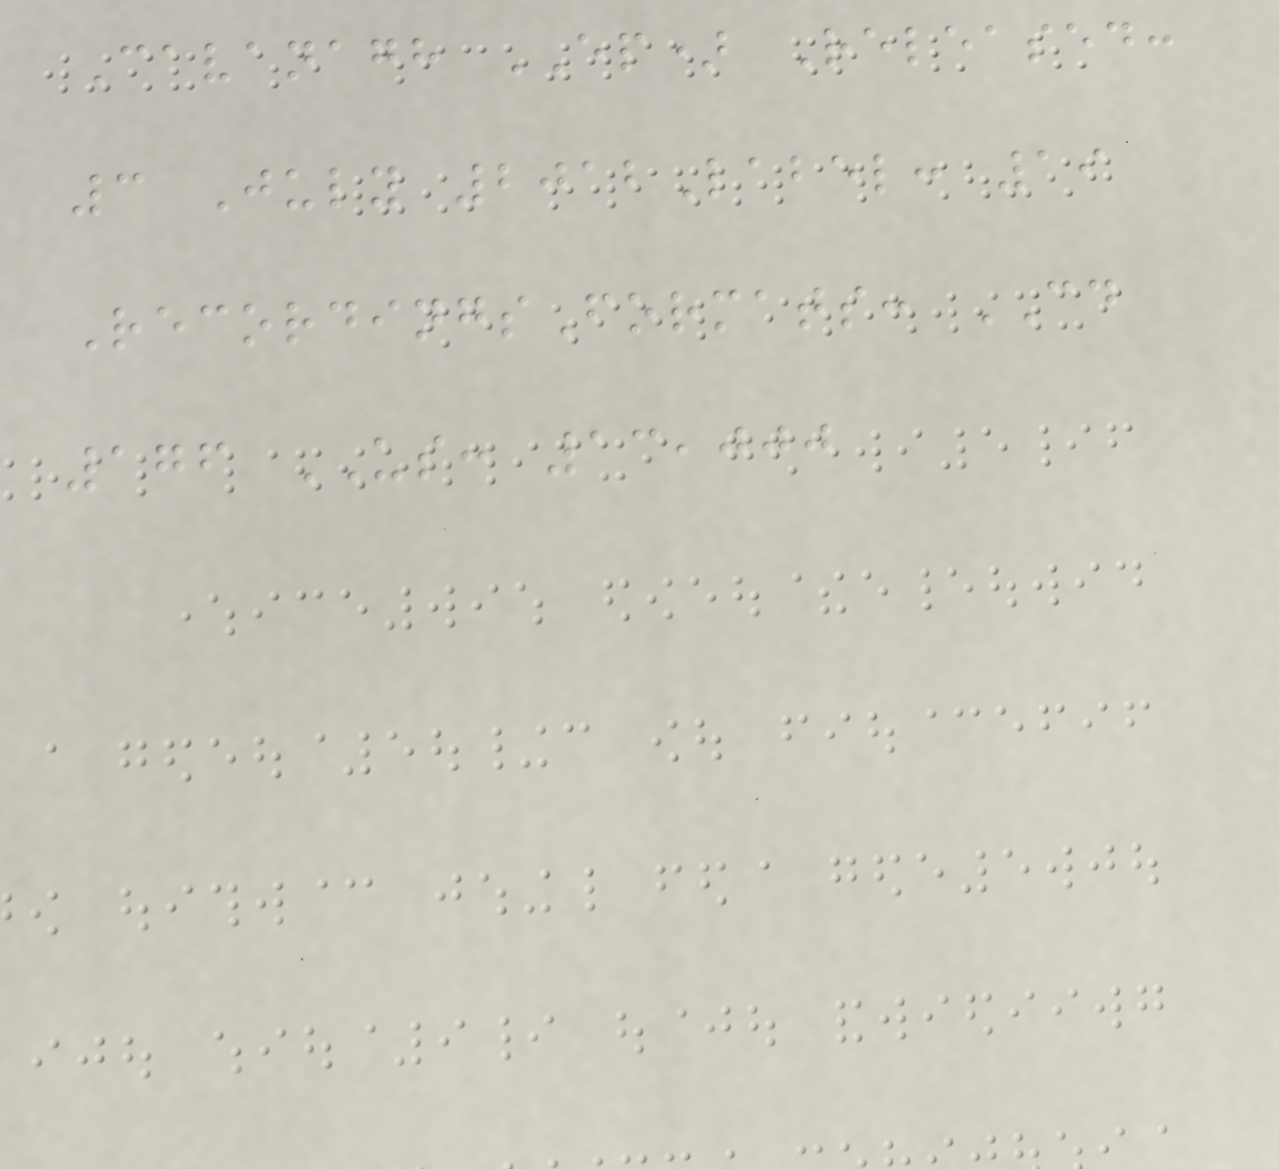Cavanagh EP) Released:
3 July 2012Label: 19
RecordingsFormats: CD
176 US: 13,000
